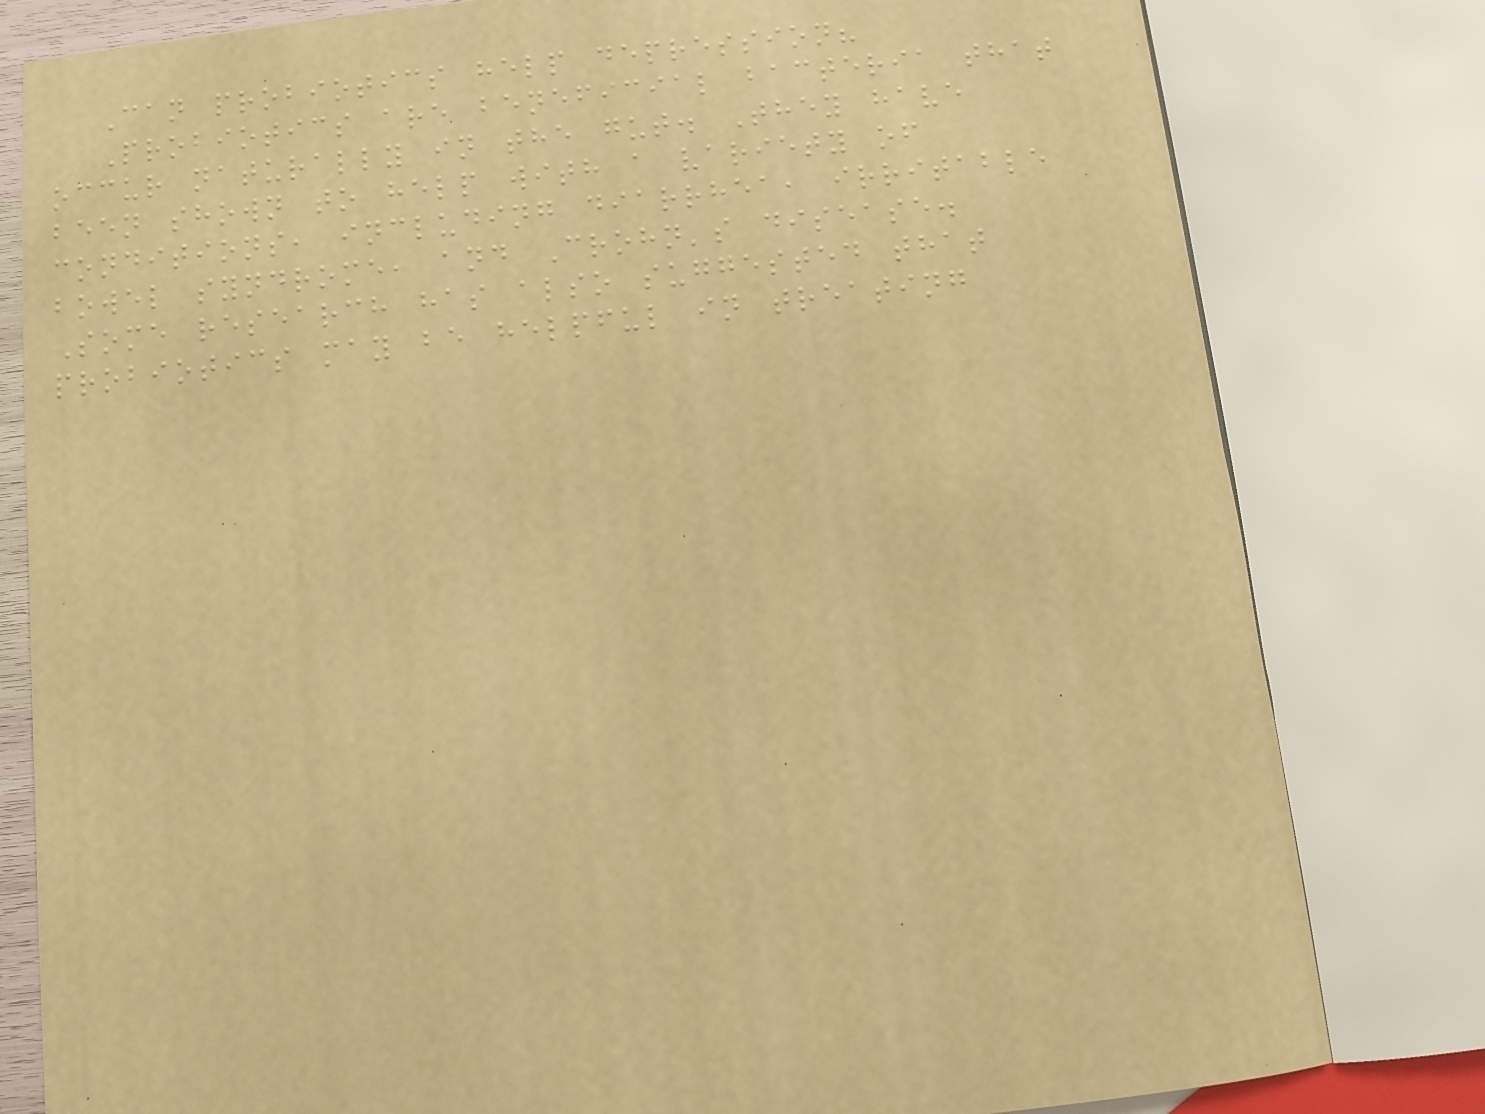Can probiotics help depression?
Probiotics are beneficial bacteria that
occur naturally in the gut. They have
been shown to help with a variety of
conditions, including diarrhea, irritable
bowel syndrome, and Crohn's disease.
Some research has also suggested that
probiotics may be helpful in treating
